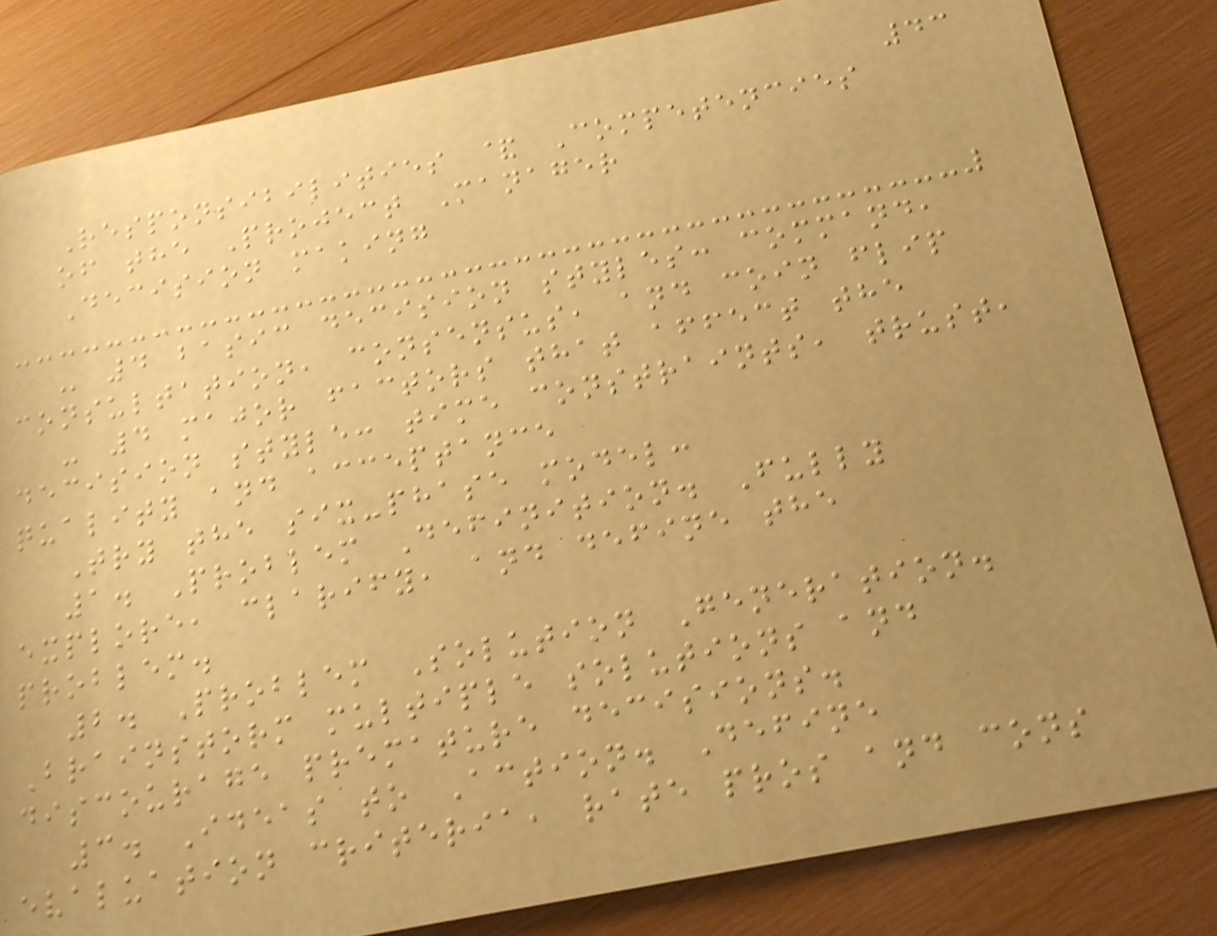43
Responsibilities & Competencies
of the Project Manager
Decision making
- 4 basic decision styles: command,
consultation, consensus, and coin flip
- 4 major factors that affect the
decision style: time constraints, trust,
quality and acceptance
Try the six-phase model:
1. Problem Definition. Fully
explore, clarify, and define the
problem.
2. Problem Solution Generation.
Brainstorm multiple solutions and
discourage premature decisions.
3. Ideas to Action. Define
evaluation criteria, rate pros and cons
